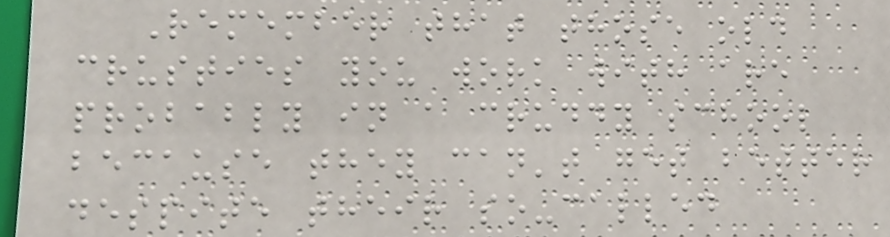Remember that those old
crusties you work with are
probably in a cruddy school
because they can't get better
despite their so-called
